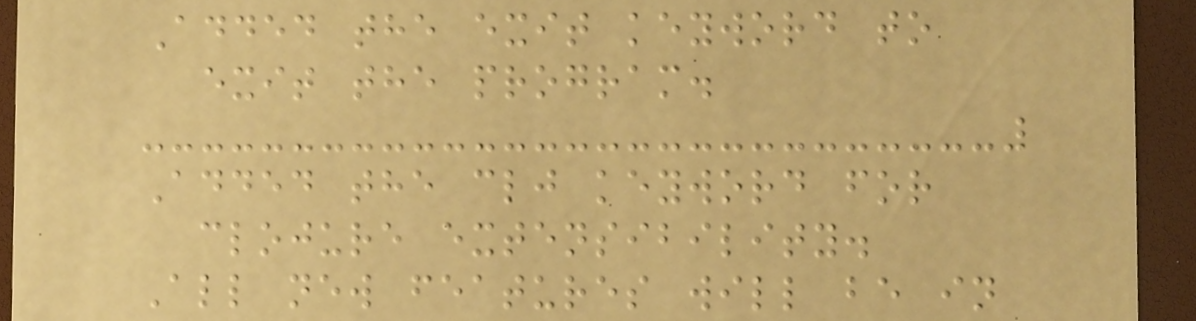Added the exit keyword to
exit the program.
Added the clj keyword for
clojure extensibility.
All new features will be in
